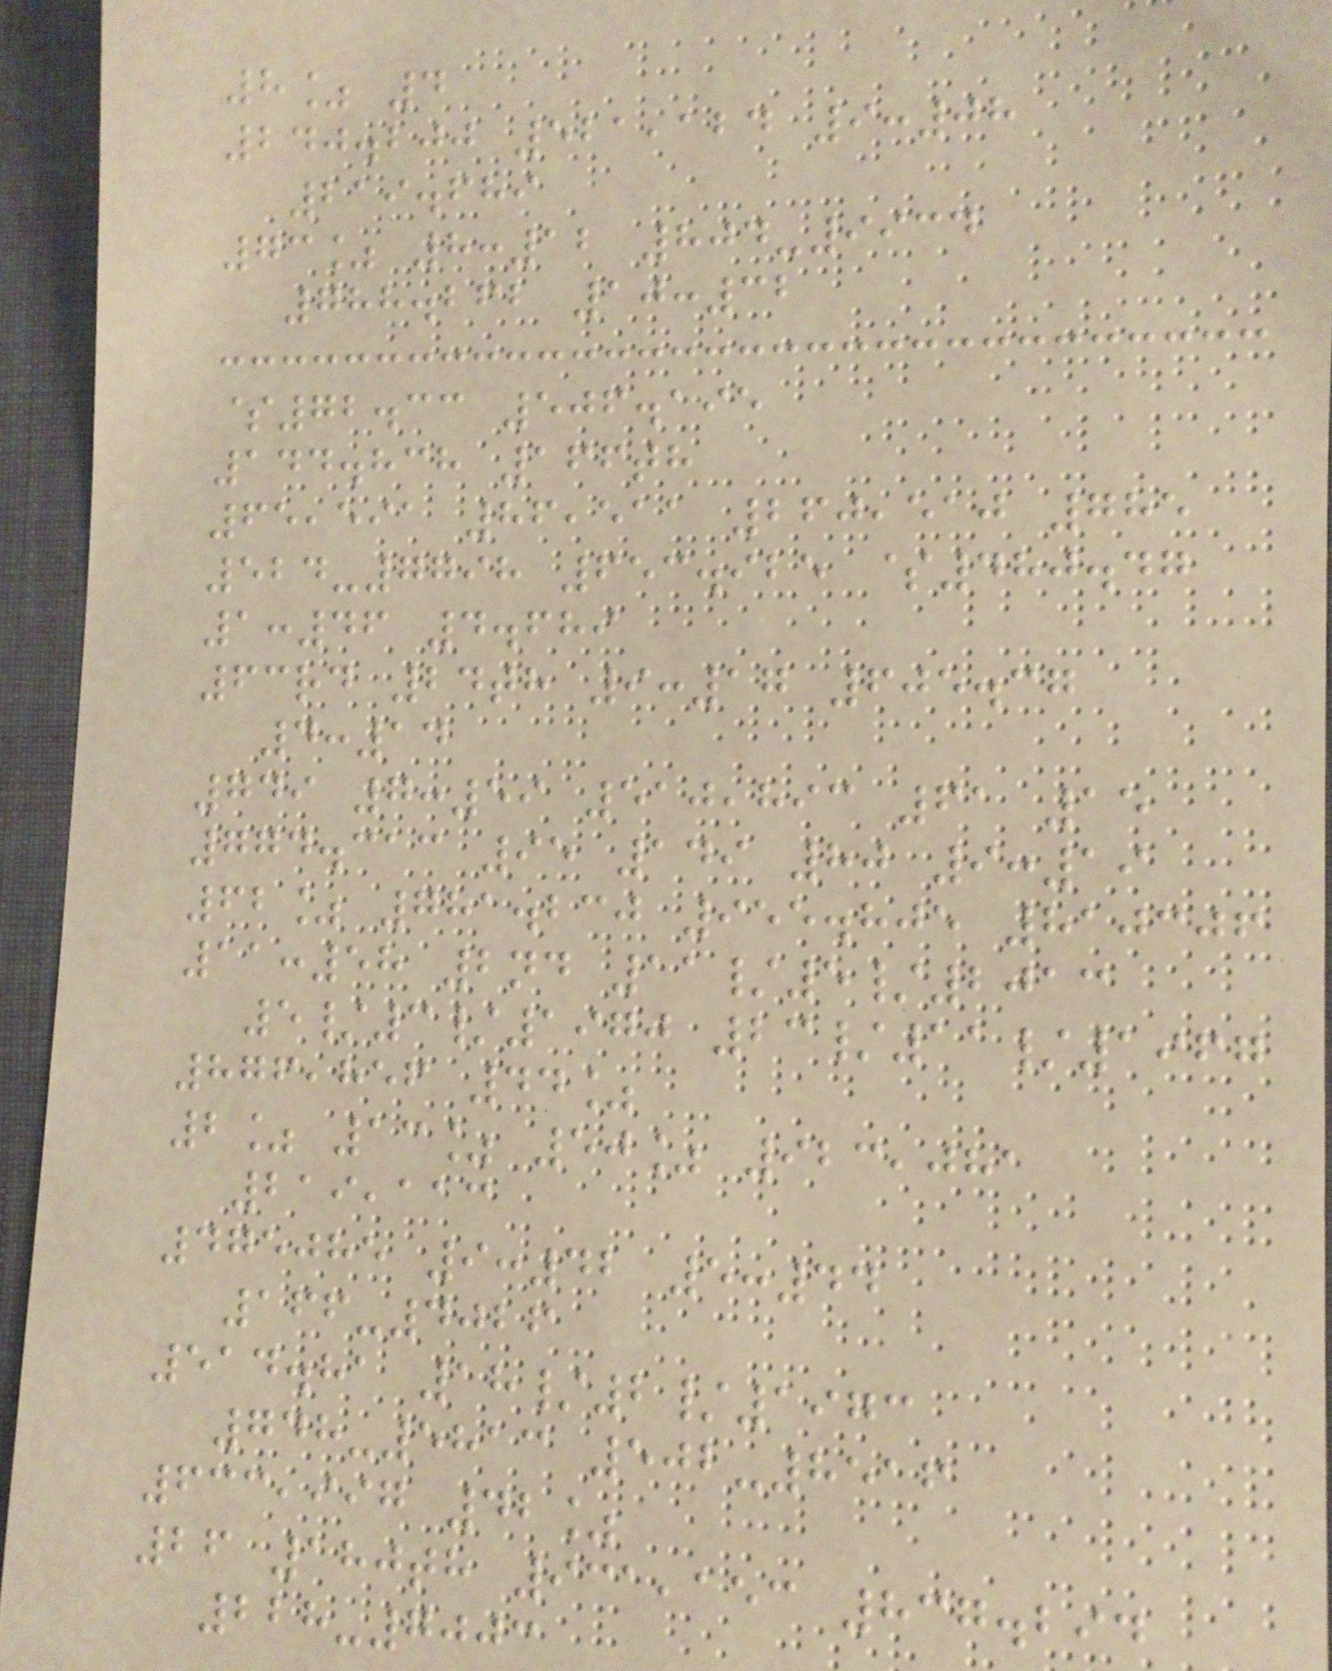8% 4
240.200 521,124 9:08
219.689
73% 8:12 804-9934
788.262 10:32
$72.33 506.195
144.838 166th
65,591 86,511 260,510 785
524-7798 653.925 $480.47
1:46 4.689
63rd 24th 9:17 605.37
4:14
749 7:59 510,893 61 15
774.313 95 149 80 9:19
62% 781.230 955.805 810306
11:58 2nd 11/5/2013
5/3/1970 23/11/1967
876,856 44%
2% 13% 50% 923,081
219,113
475085 9:42 5:44
166-4026
514.81 18/2/1973
748-5813 502-8516
633,997 42%
26 180th 931,153 837.294
228-7003
